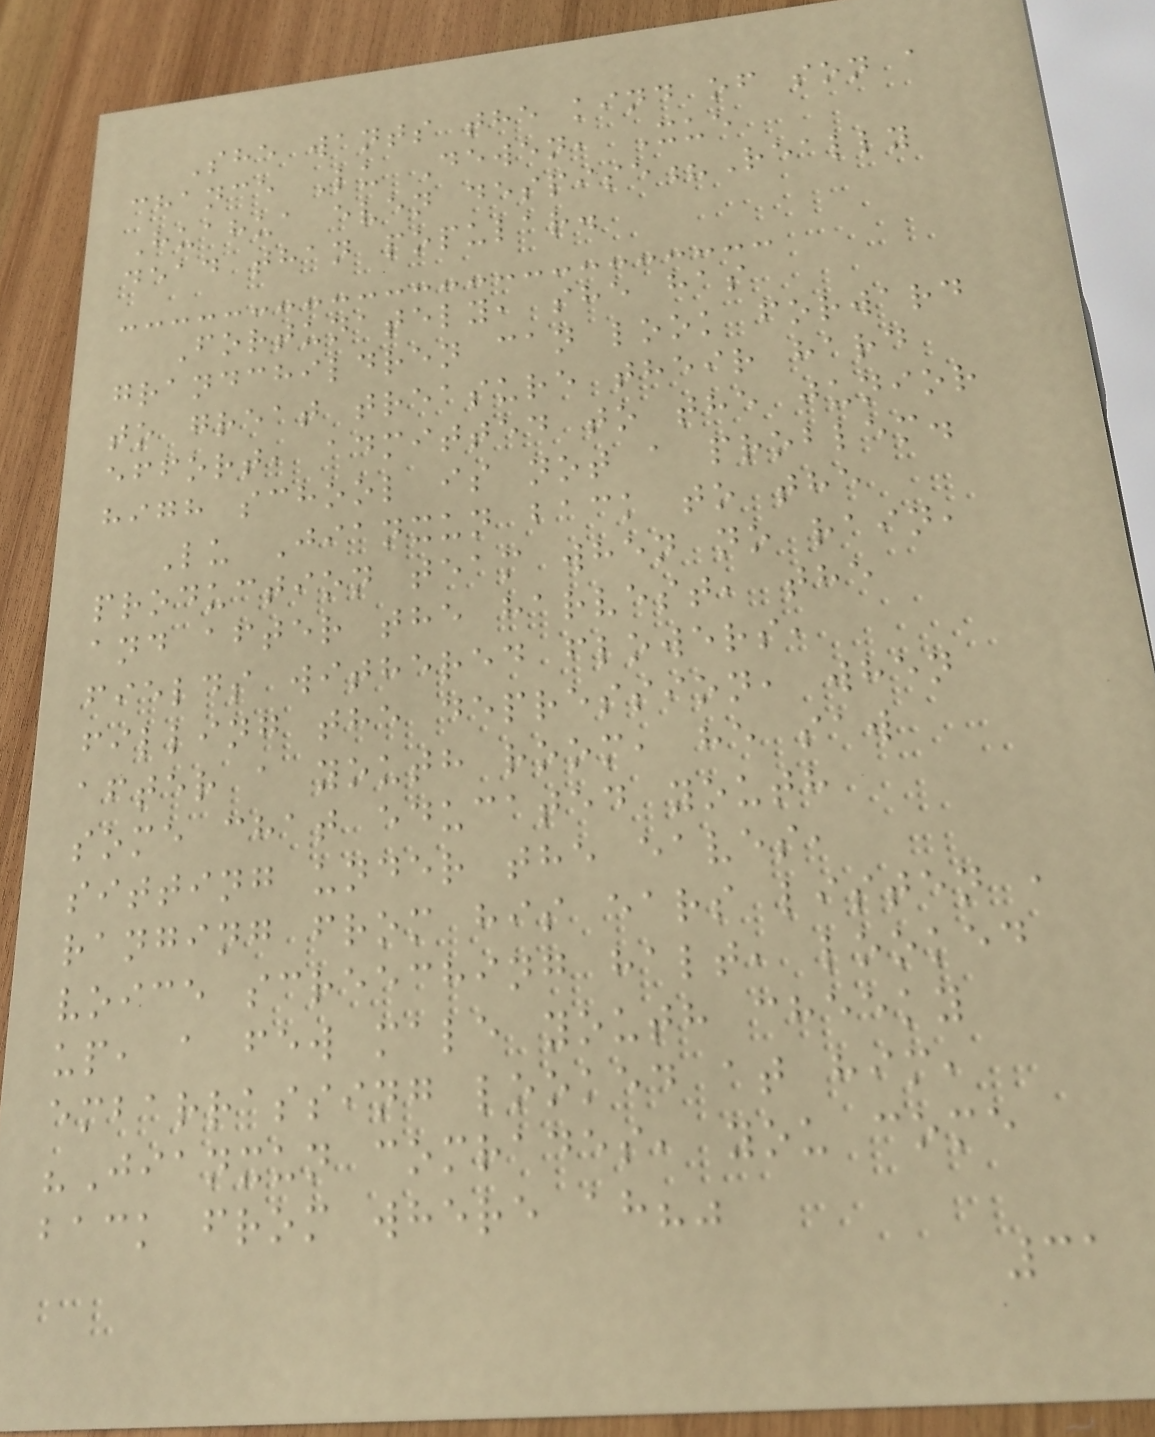She wants the kind of son a
chance Lu Dewen, Xue
Huahua even despise?Really
dead than popular.
Fortunately, she has
grandchildren can look forward
to great treasure their hard
effort, admitted to the junior
high school is not a problem.
Lu Jianxun back to the
production team when no rain,
and after the harvest, the
fields withered flowers,
filling the depression, when
after a youth room, he saw
some chat educated youth
sitting under the eaves,
ranging from his ears listen ,
voice screeching halt, looked
up, a few male youth cheeky
embarrassing looked at him,
"Jianxun comrades, you come
back from where ah?"
31
